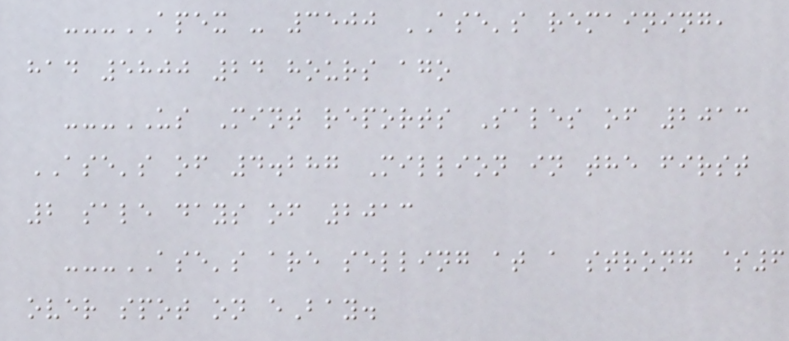---APEX - 3500 ASE's remaining,
had 5800 24 hours ago
---US Mint reports Sales of 2013
ASE's of 4.287 Million in the first
2 sale days of 2013
---ASE's are selling at a strong $6
over spot on eBay.
